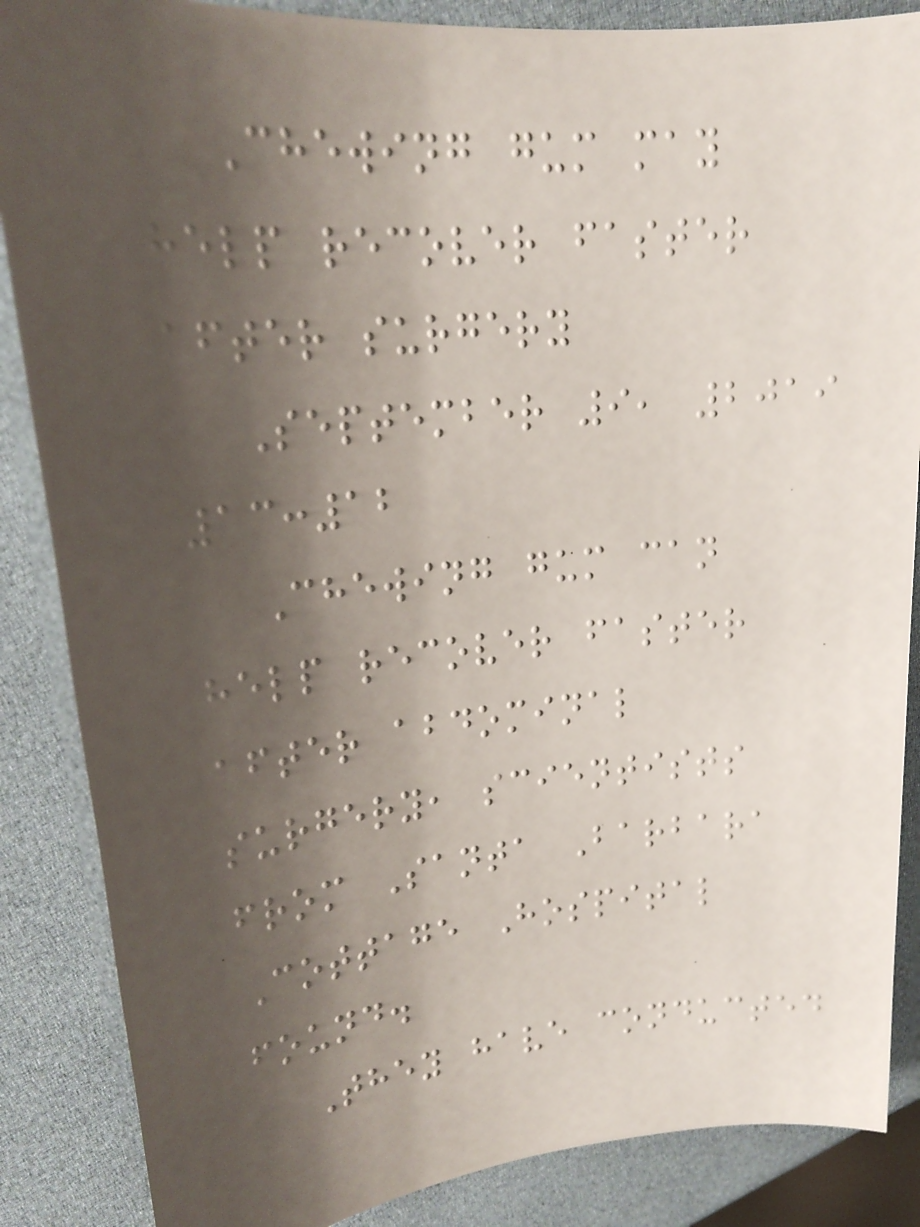Chewing gum may
help recover faster
after surgery
September 9, 2019
13:12
Chewing gum can
help recover faster
after abdominal
surgery, scientists
from Santa Barbara
Cottage Hospital
found.
They have conducted
